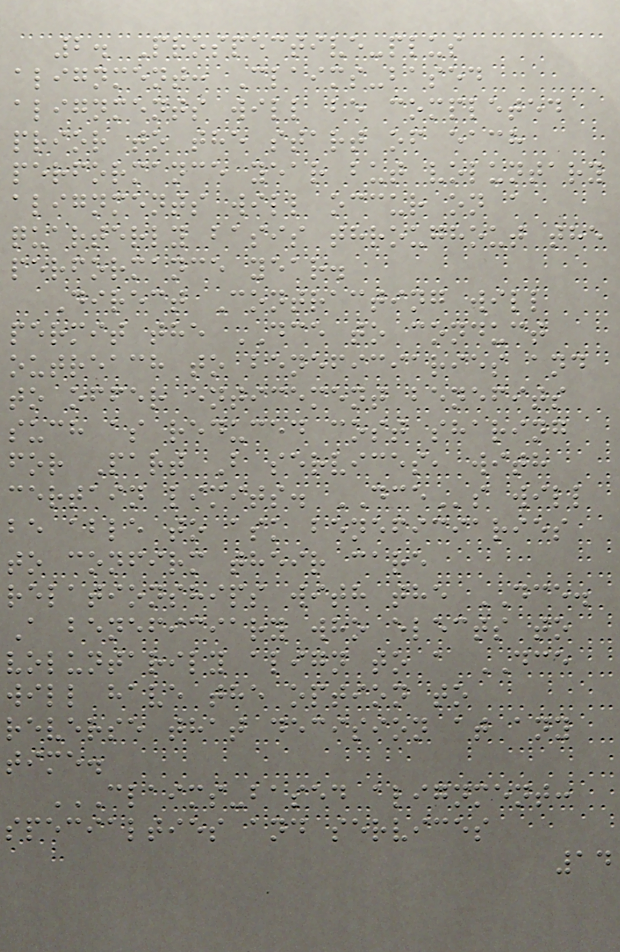2. Prospective-plus
alignment: Claims-based
alignments will be completed
prior to the start of each
performance year but voluntary
alignments will occur on a
quarterly basis throughout the
performance year.
Direct Contracting will
permit the DCE to conduct
outreach to beneficiaries and
to offer enticement benefits
such as reduced cost sharing
for Part B services, with
certain limits. DCEs will
be able to ask beneficiaries
to confirm their care
relationships with the DCE.
A beneficiary who elects to
voluntarily align to a DCE
will have the option to
reverse that decision at any
time.
CLAIMS-BASED ALIGNMENT:
SPECIALTIES AND SERVICES
14
